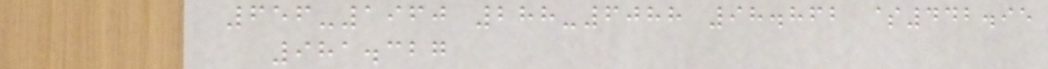656-1960 288-6088 98.862 $442.95
981.327
